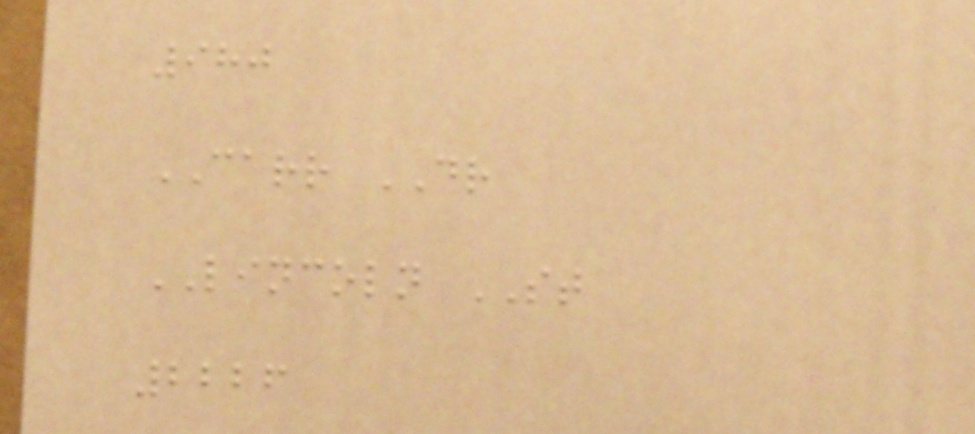980
CARR DR
LINCOLN ST
2226
